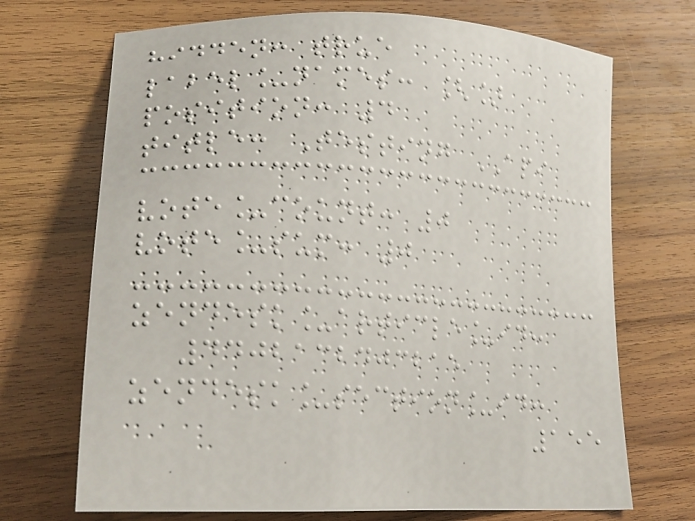hidden: true
label_names: []
position: 4
title: Testing API
vote_count: 0
vote_sum: 0
zendesk_article_id:
4402132403215
zendesk_section_id:
155
